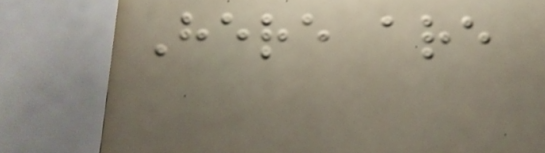Here are
